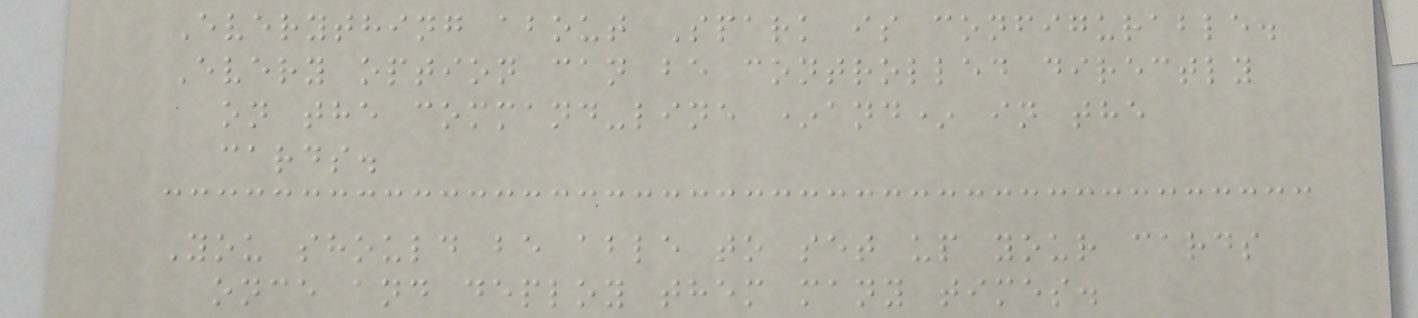Everything about Spark is configurable.
Every option can be controlled directly
on the command-line *and* in the
cards.
You should be able to set up your cards
once and deploy them many times.
